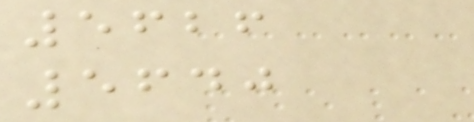5626
5640
